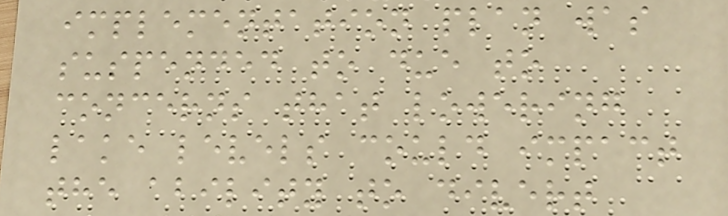implementation plan was
suspended to due to
concerns that lowering
lake levels could impact
the ability to divert
